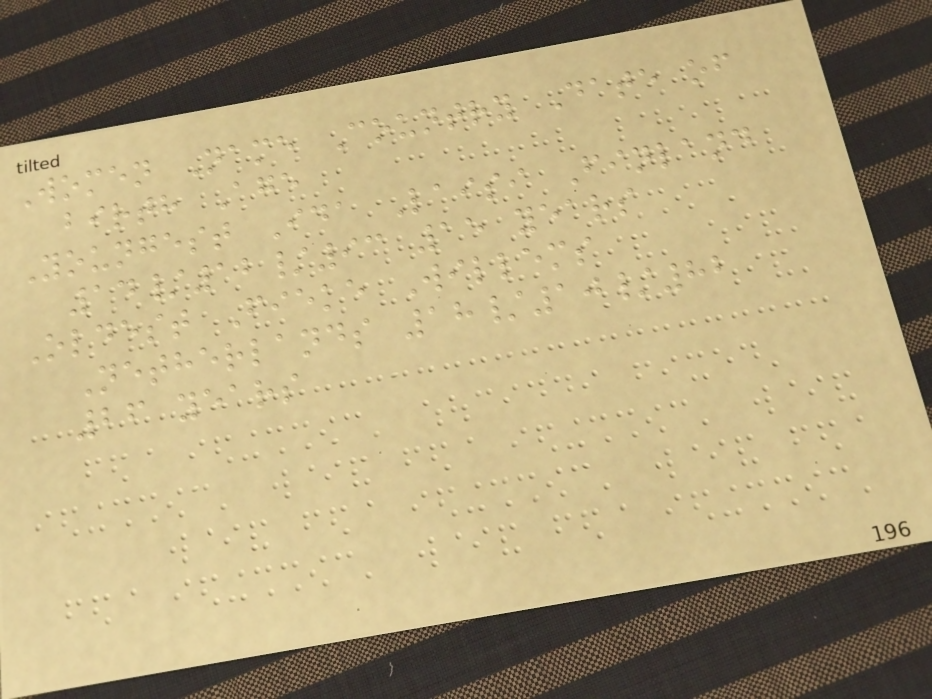Women Name Country Date of
birth Age
Youngest Ida Laisi Finland
14/12/93 15 years
Oldest Fieke Willems
Netherlands 18/10/82
26 years
